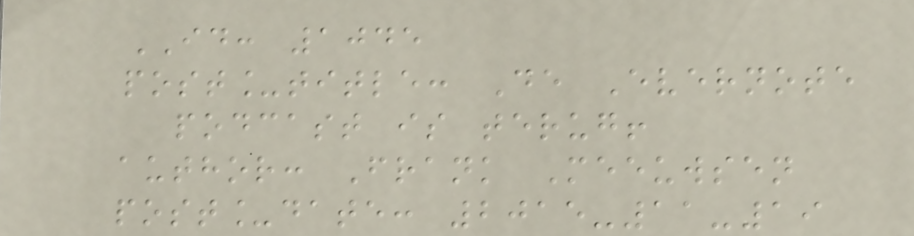ID: 1045
post_title: De Evernote
podcast is terug!
author: Frank Meeuwsen
post_date: 2015-11-19
